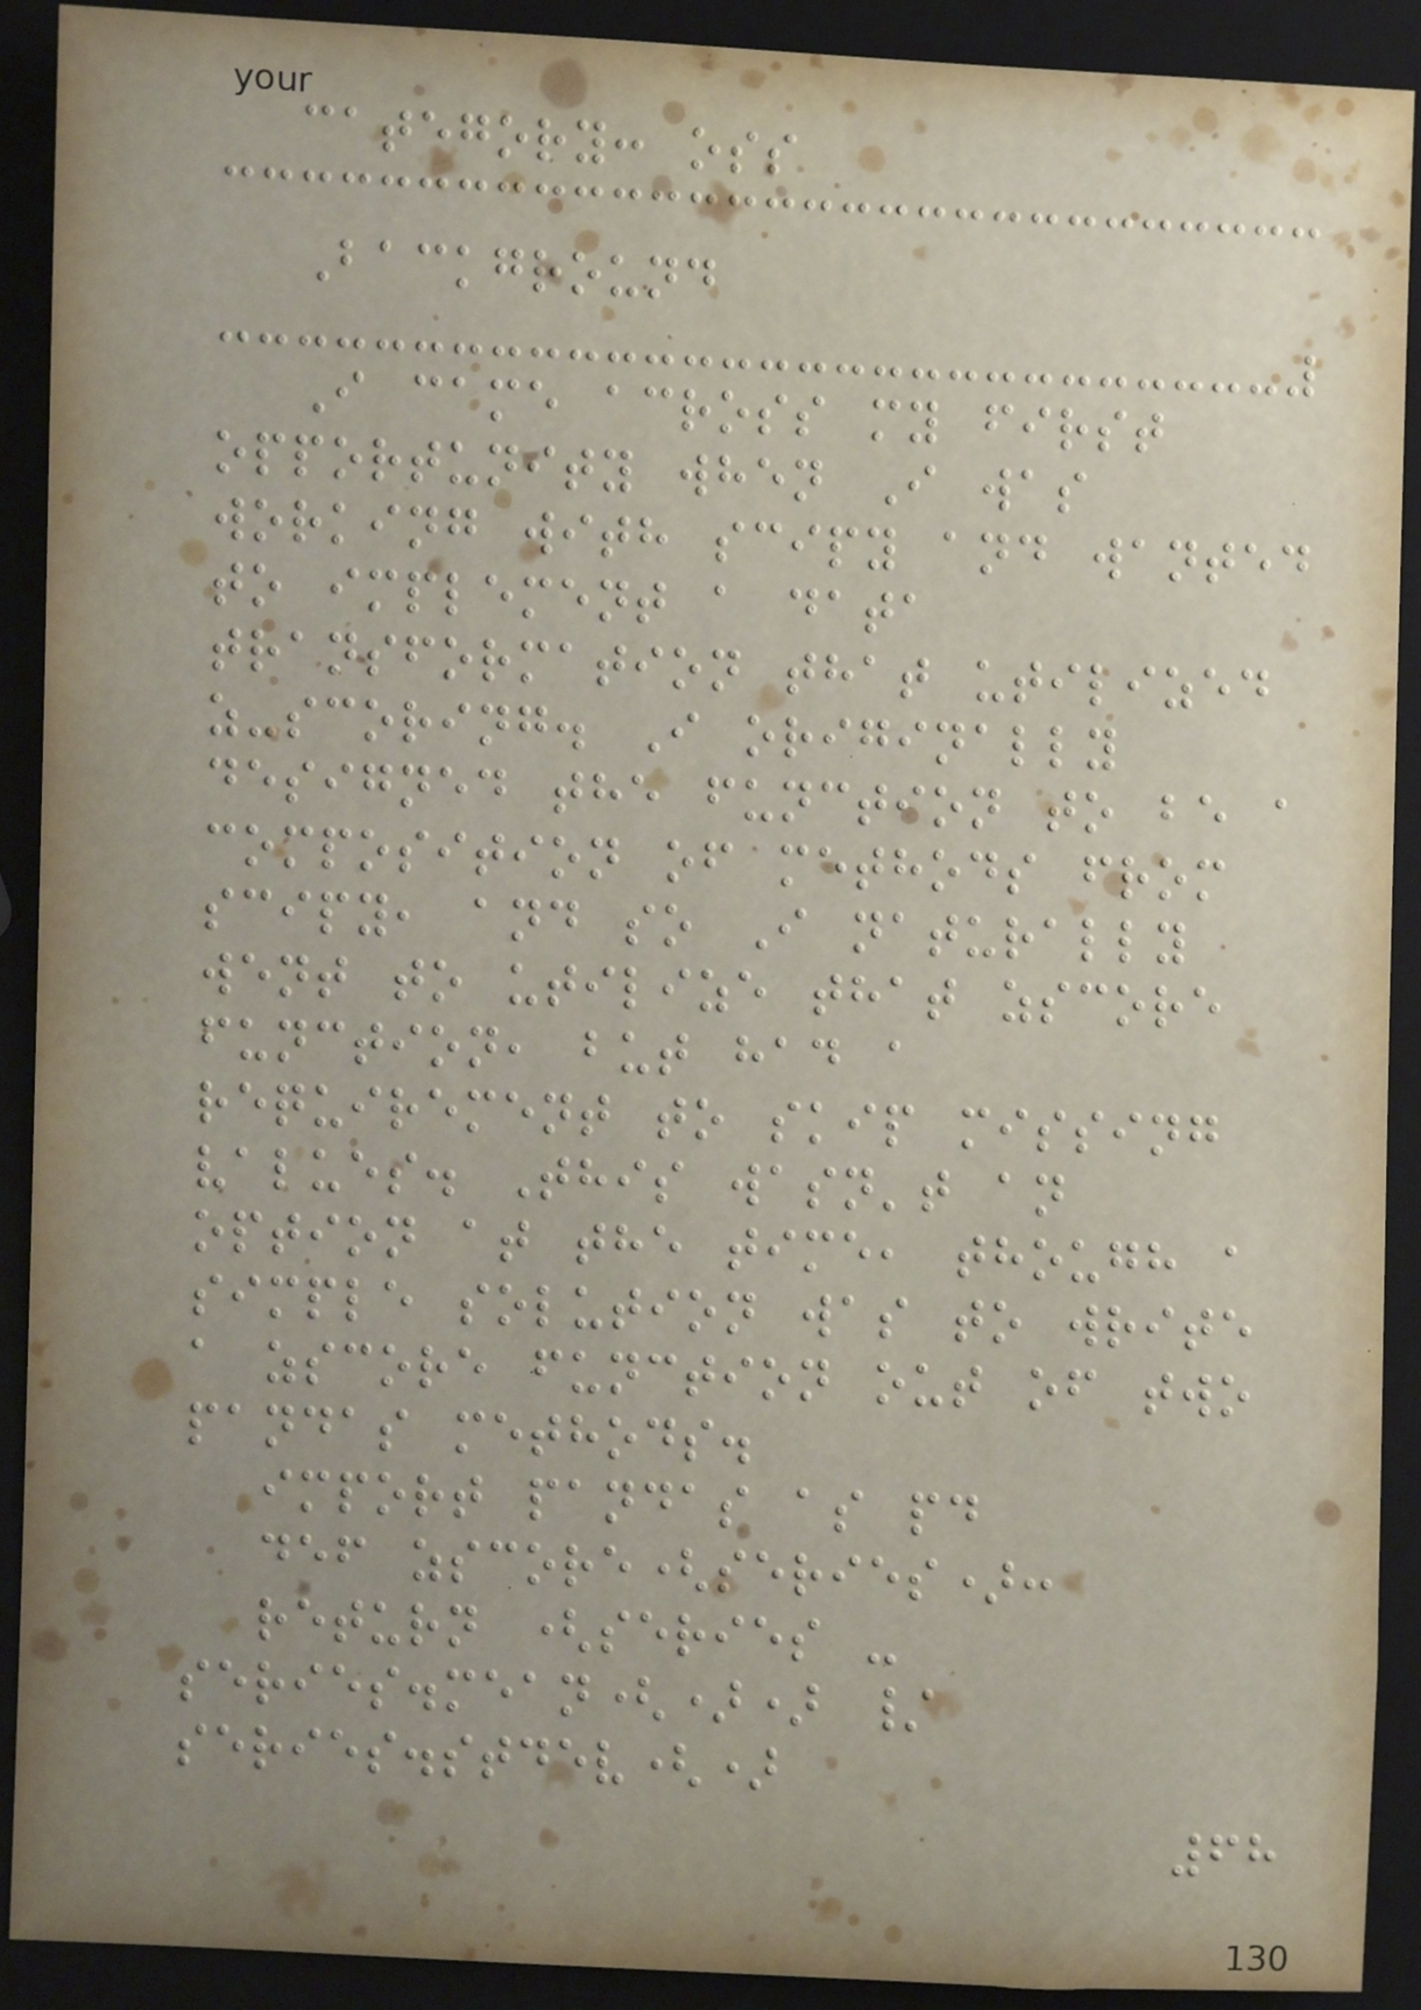category: oss
Background
I came across my first
opportunity when I was
working with scipy and wanted
to implement a data
transformation that utilized
z-scoring. I originally
designed the function to be a
composition of methods from
scipy, and so I naturally
went to utilize that zscore
function, but had a
requirement to skip missing
values. This wasn't an
option at the time, though a
simple solution was to write
a zscore function out of two
pandas methods.
import pandas as pd
def zscore(series):
return (series -
series.mean()) /
series.stdev()
68
